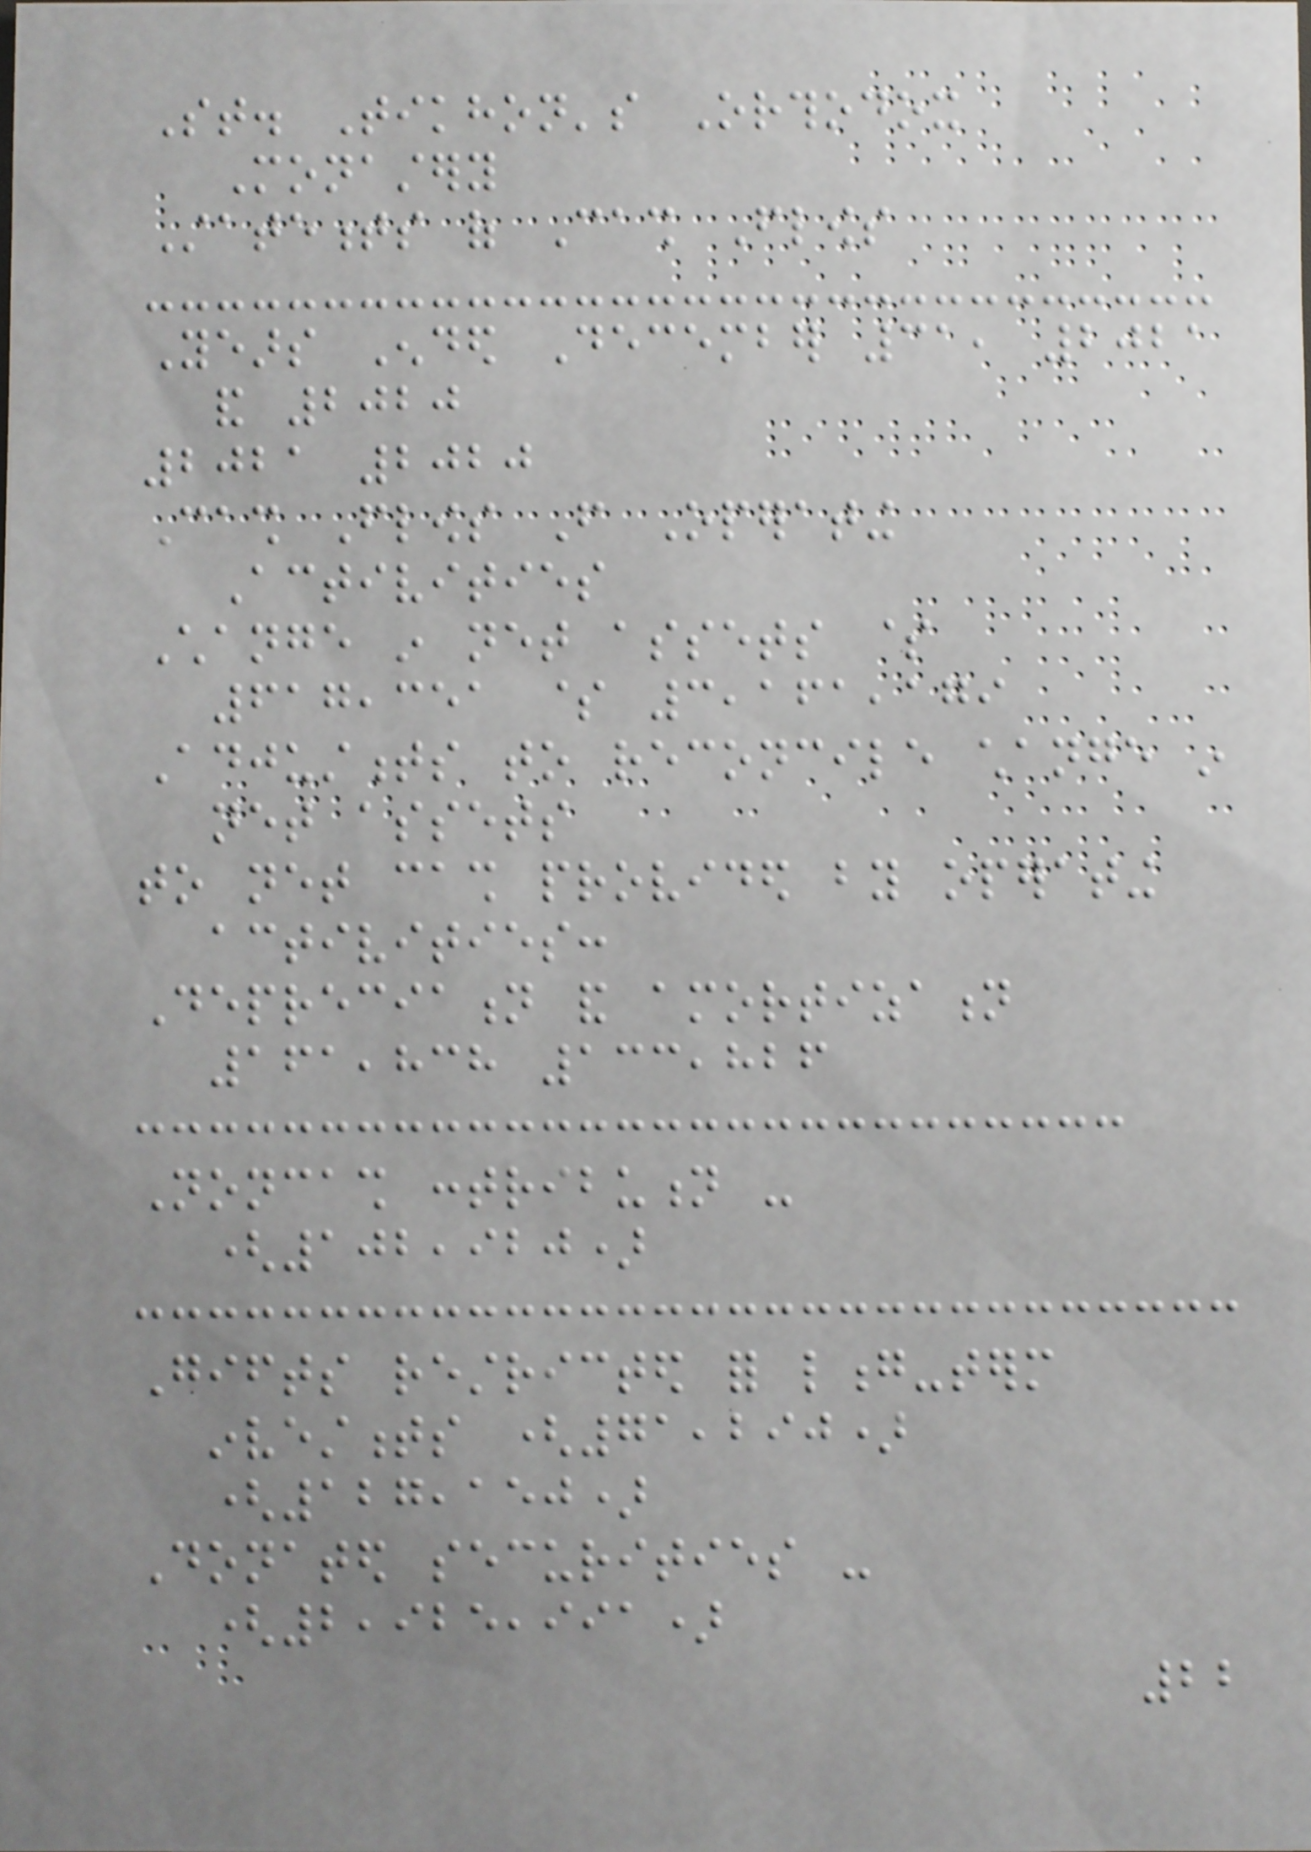St. Tikhon's Orthodox
Monastery
Statements of Cash Flows
Years Ended December 31, 2021
and 2020
2021 2020
Cash Flows From Operating
Activities
Change in net assets $
617,351 $ 3,161,179
Adjustments to reconcile change in
net assets
to net cash provided by operating
activities:
Depreciation and amortization
161,838 133,826
Noncash contribution -
(102,920)
Gifts restricted for long-term
investments (71,290)
(127,150)
Donated securities -
(2,925,991)
22
